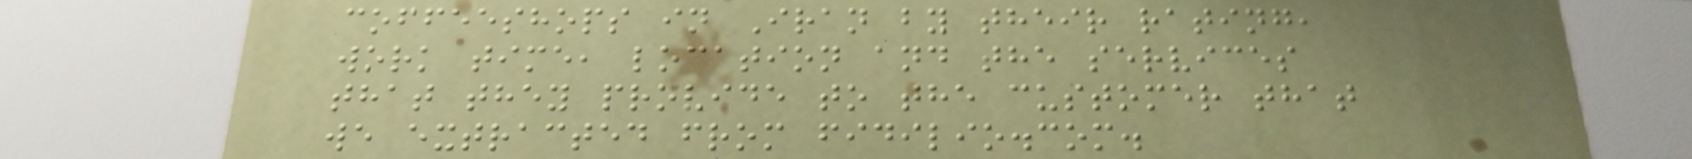coffeeshops in Iran by their rating,
work time, location and the services
that they provide to the customer that
we extracted from fidilio.com.
